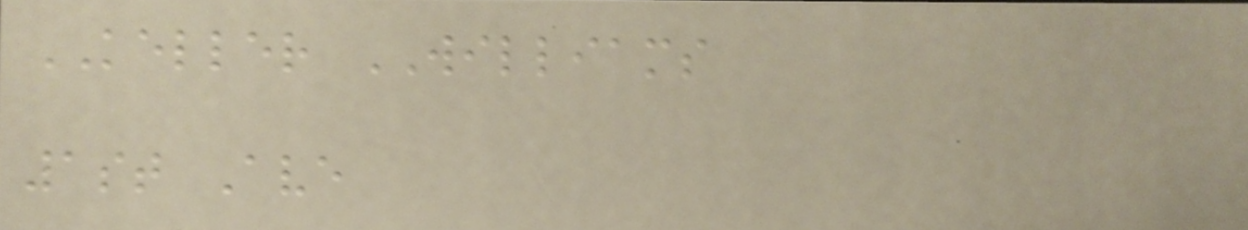KELLER WILLIAMS
1st Ave
